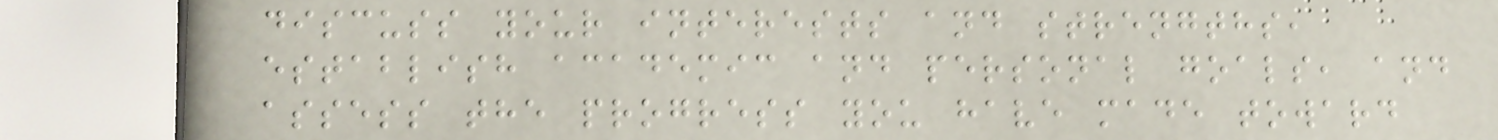discuss your interests and strengths,
establish academic and personal goals, and
assess the progress you have made toward
